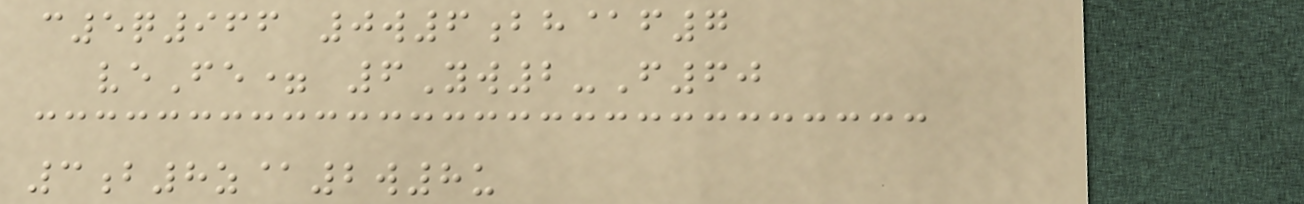c5q966 0w6bh@f7
veFe= 6Yw2-F60
3b8z@2w8u
